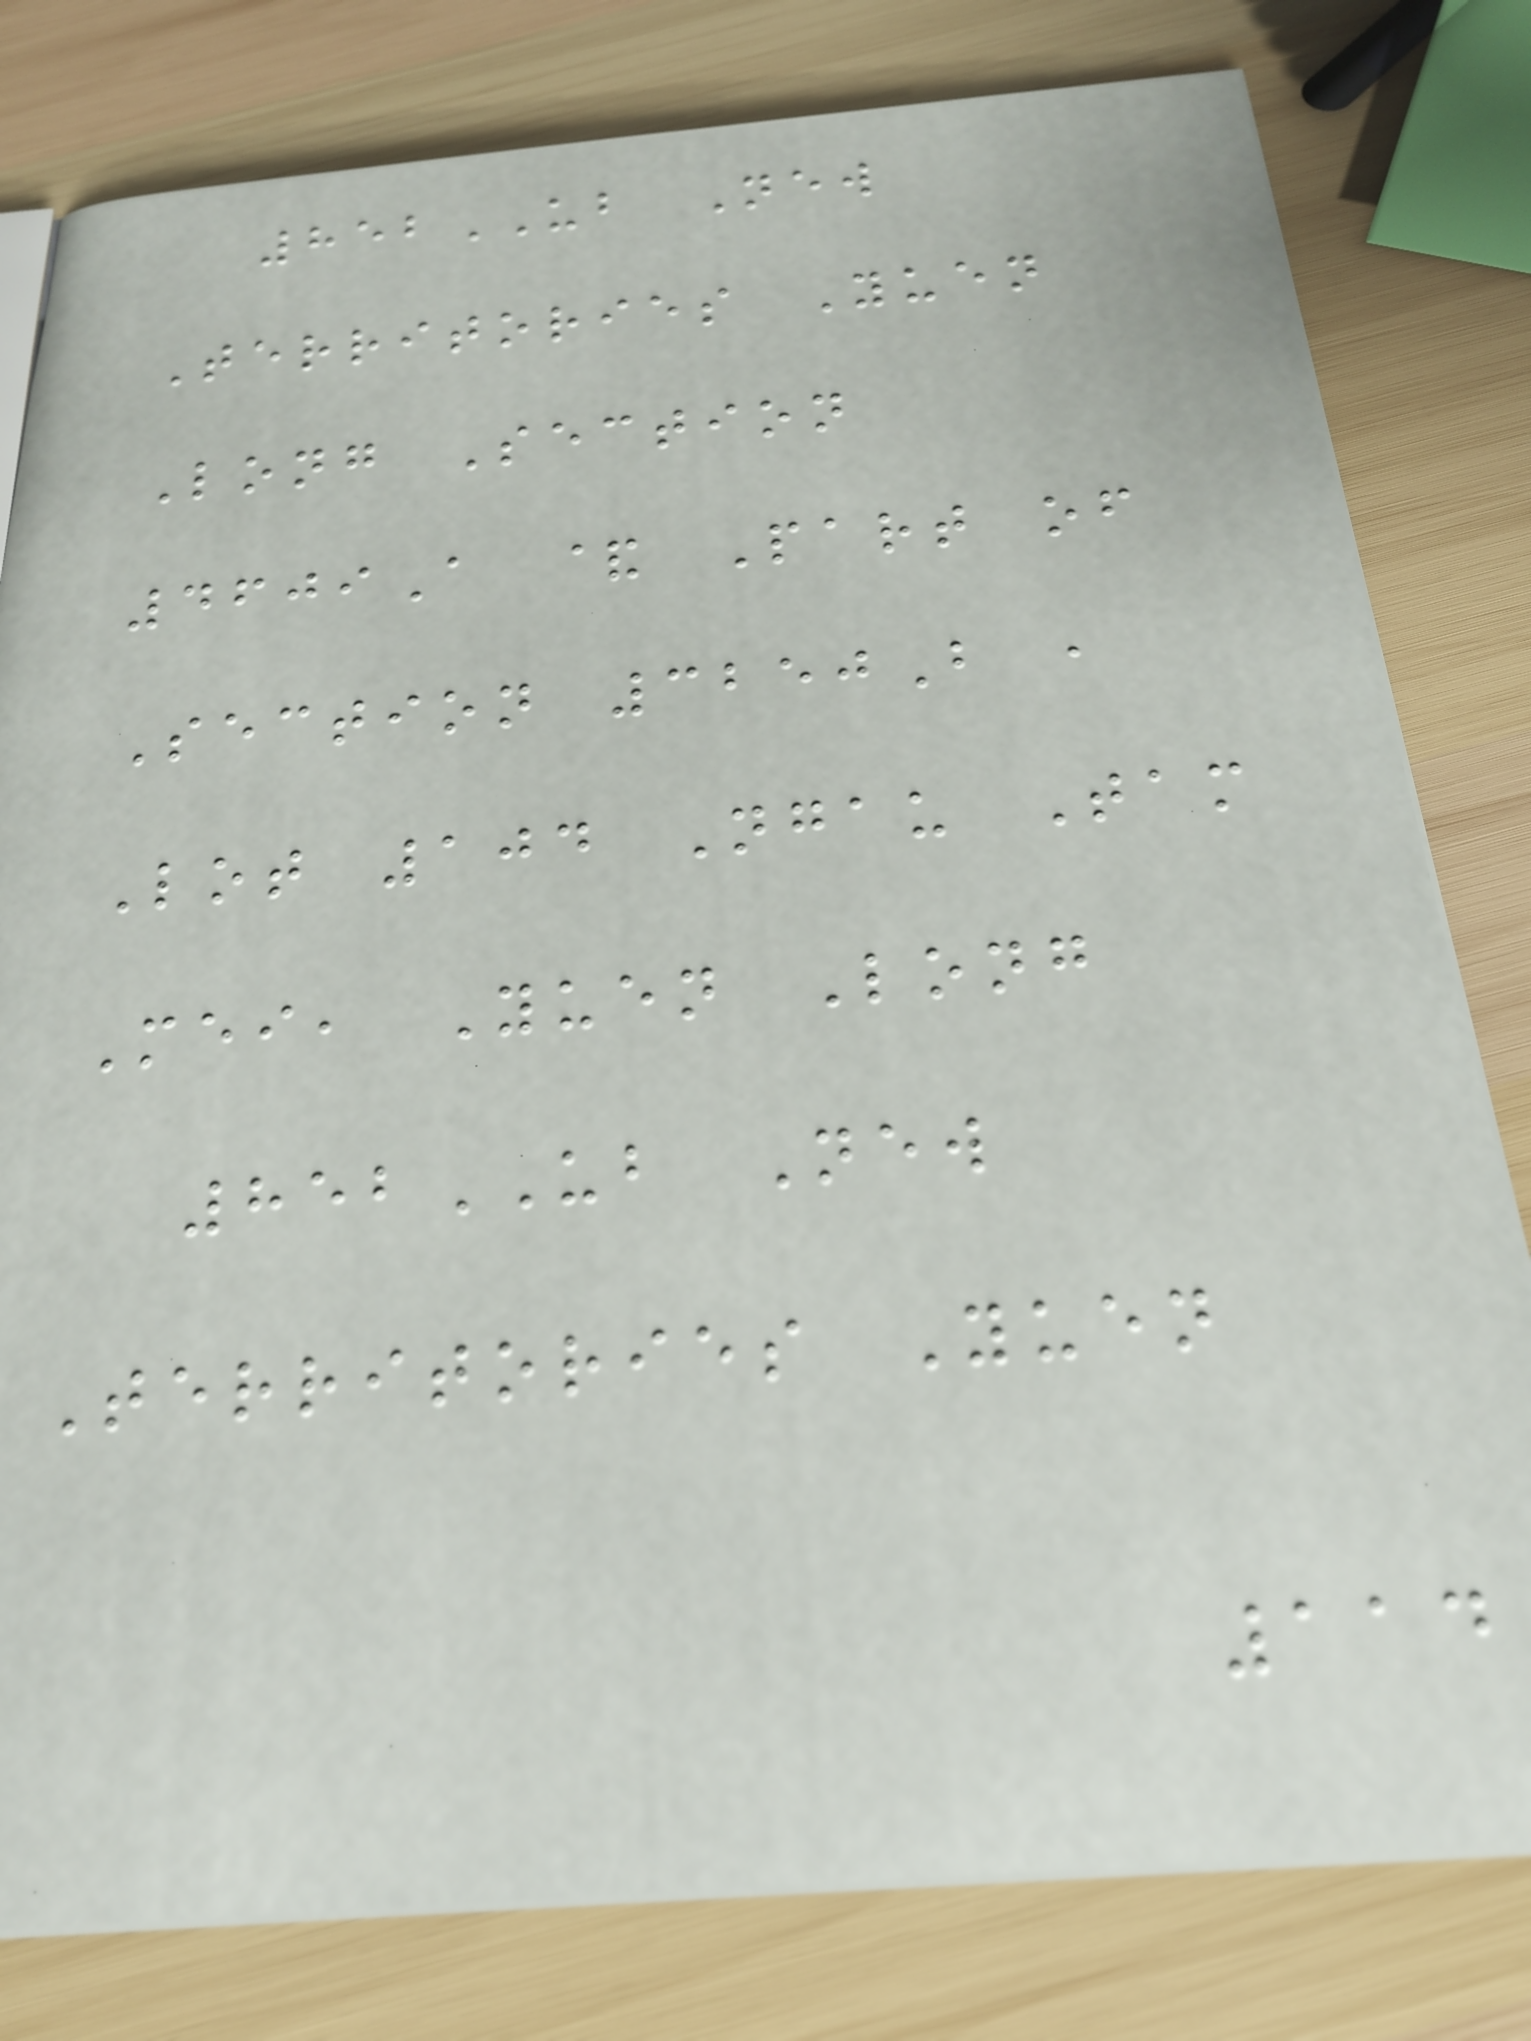852UB New
Territories Yuen
Long Section
4609A & Part of
Section 3250B ,
Lot 104 Ngau Tam
Mei, Yuen Long
852UB New
Territories Yuen
114
